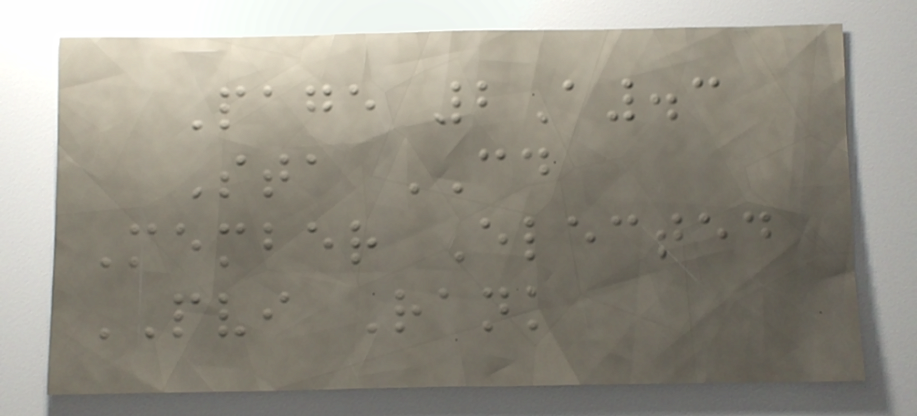Page 2A.3
Sta CD
Member Elected
PVI Rank
